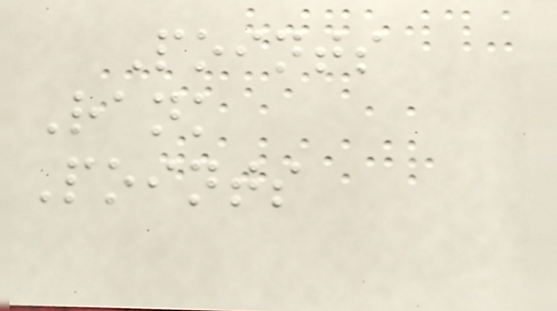Points
Rank
Points
